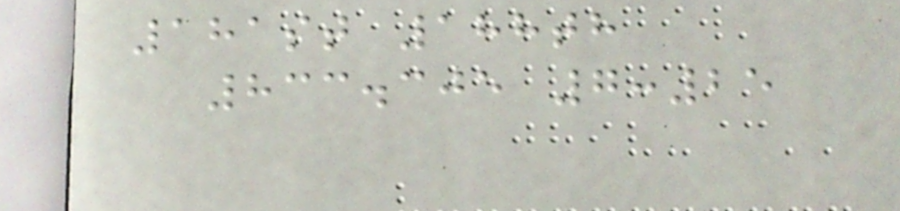181st 188th
833.305 7:25
